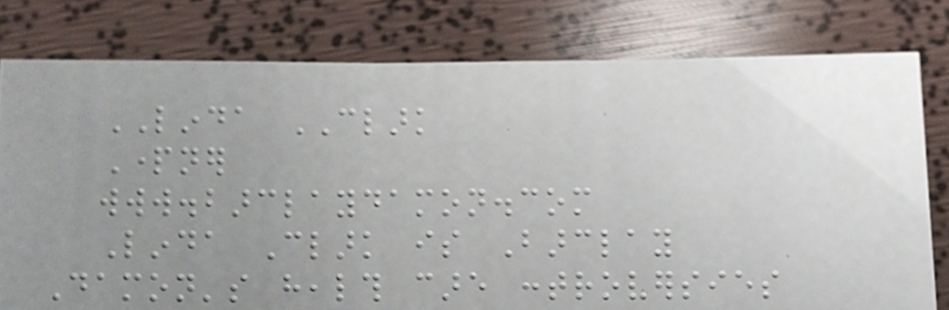LINDA CLARK
Partner
www.barclaydamon.com
Linda Clark is Barclay
Damon's health care controversies
